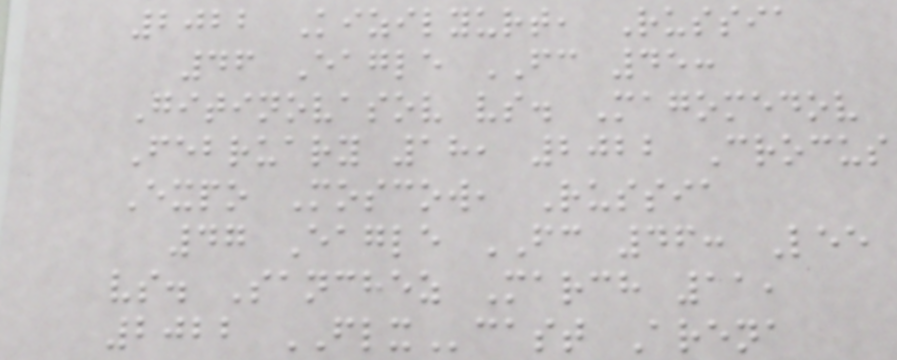2022 Kizilyurt, Russia
46 Eagle FC 45:
Gitinovasov vs. Magomedov
February 18, 2022 Crocus
Expo Moscow, Russia
47 Eagle FC 46: Lee
vs. Sanchez March 11,
2022 FLXcast Arena
